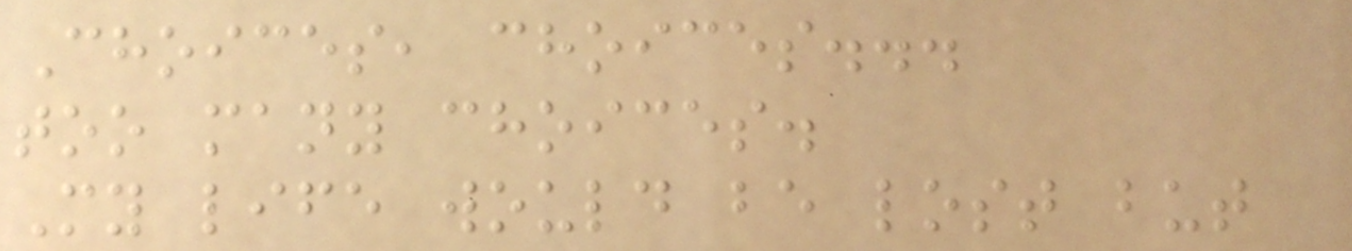Choices, choices...
too many choices.
My life would be lost but
